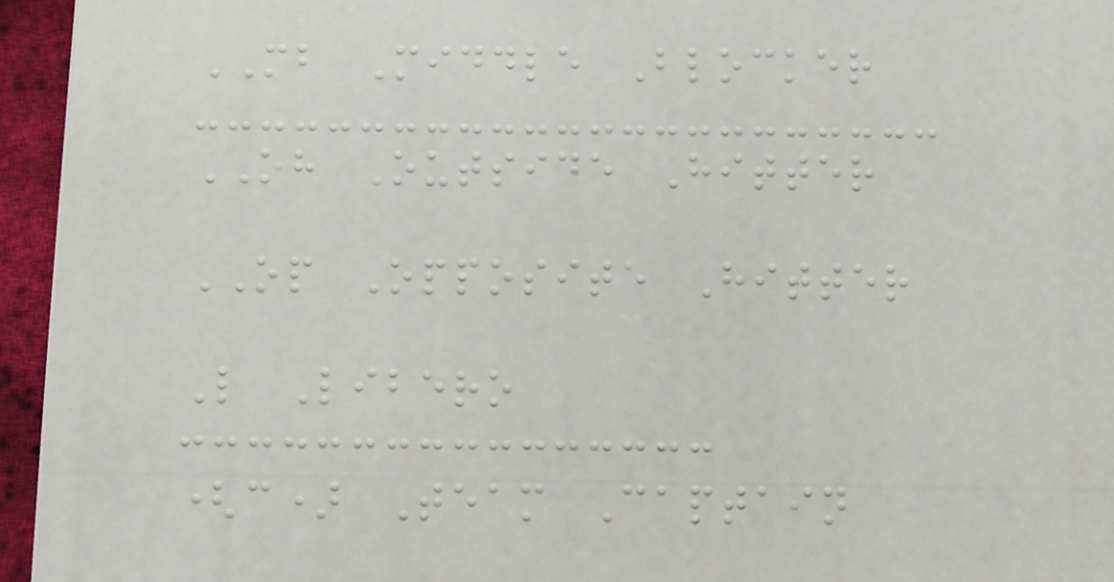MB Middle Blocker
OH Outside Hitter
OP Opposite Hitter
L Libero
(c) Team Captain
